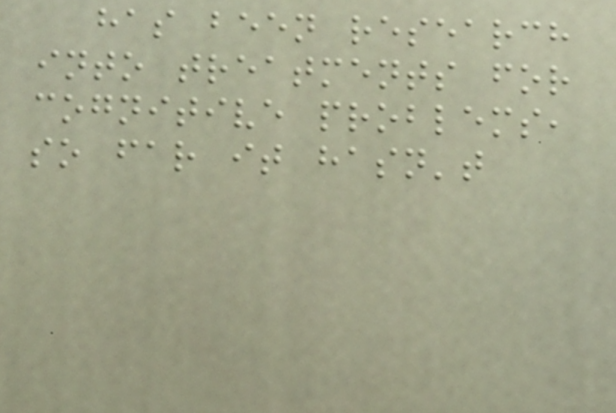has been research
into treatments for
cognitive problems,
so far it hasn't
